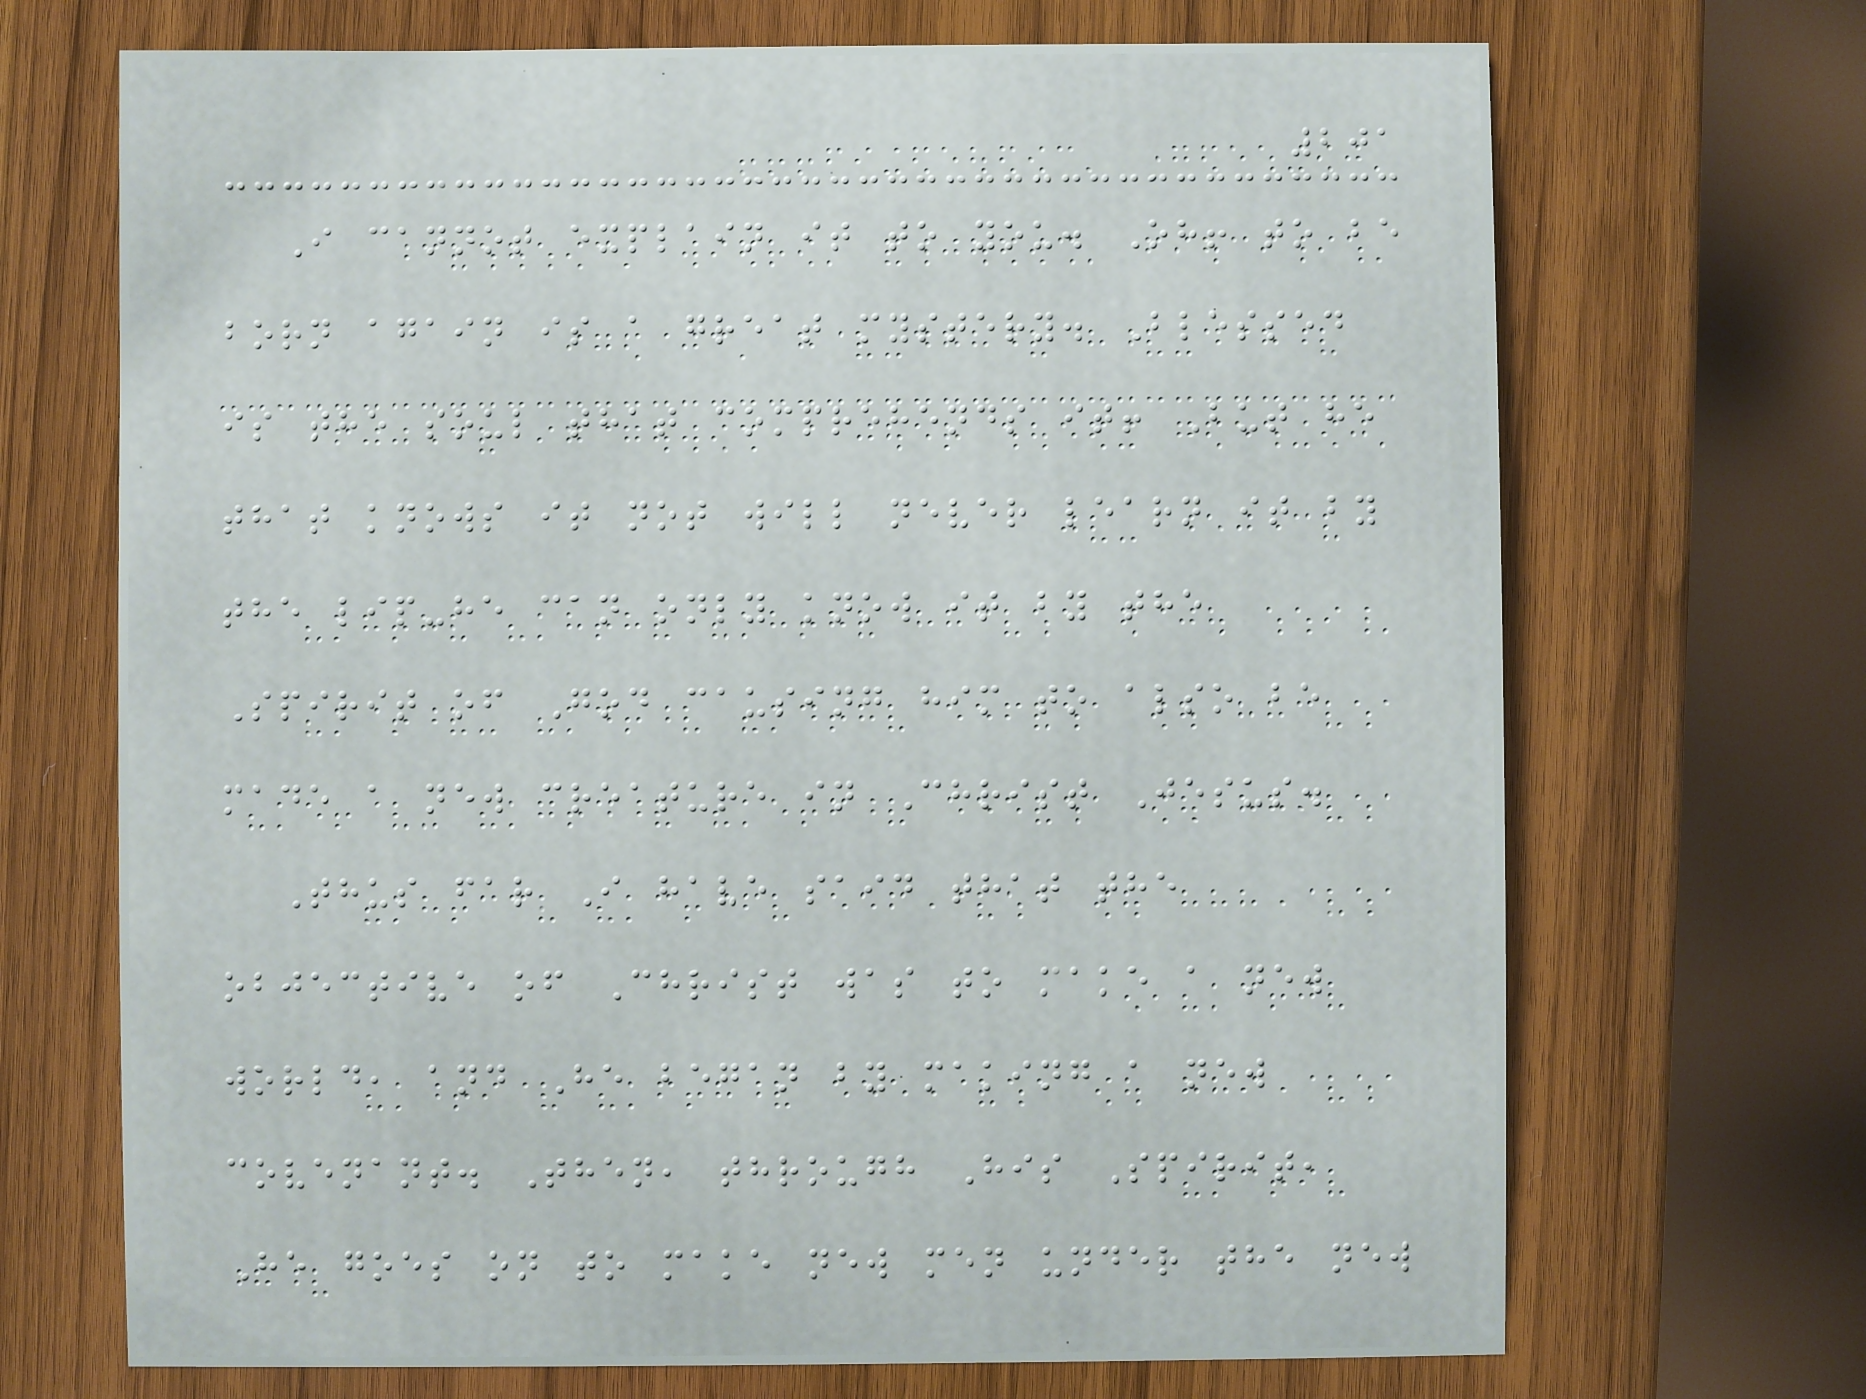201
I cannot explain it to you. Oh! to be
born again is a great mystery. Blessed
is the soul that comprehends it! But he
that knows it not will never learn it by
the lip-he can only know it by the
Spirit of God causing him to also be
made a new creature in Christ Jesus.
Thus far I have said that the
objective of Christ was to make a new
world, and He began by making a new
covenant. Then, through His Spirit,
He goes on to make new men under the new
